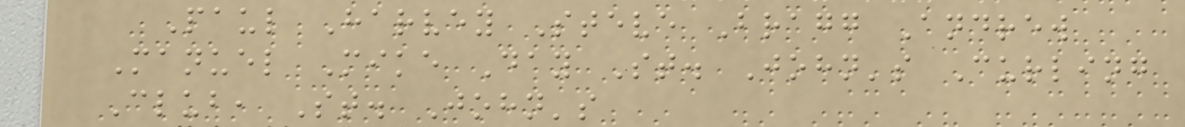Paul Harvey Steve Bragg Andrew
Manuel Mike Day St. John's Curling
Club, St. John's
